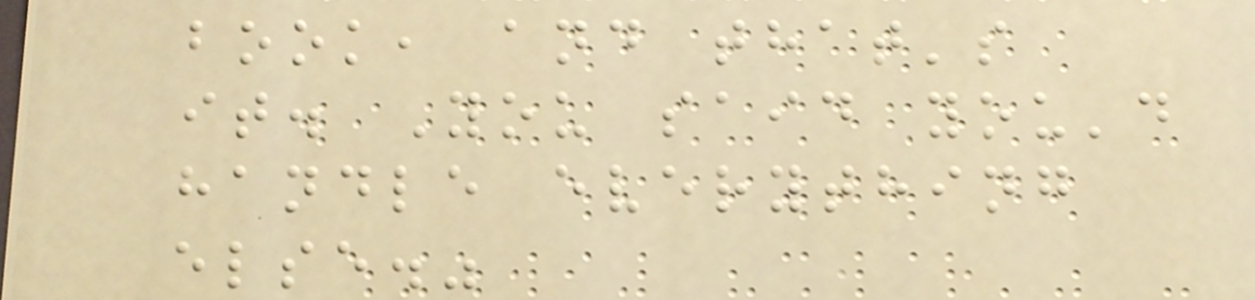book, and that's
it. You said you'd
handle everything
else."
